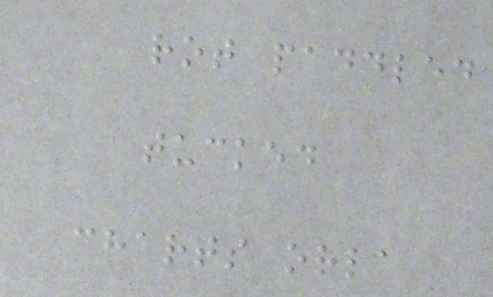rot paddled
tucked
charts orla
